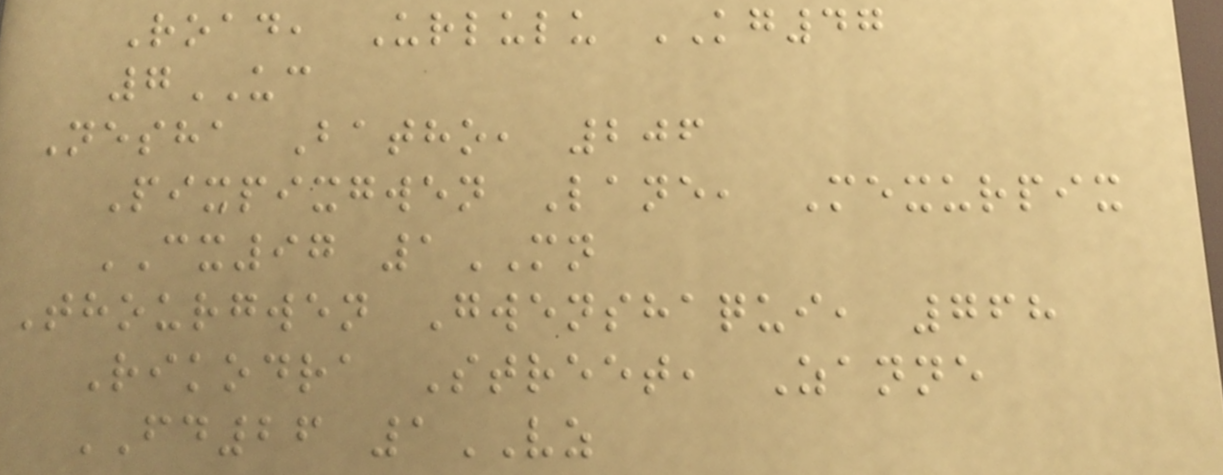Road, Urlulu KG47
7UC
Nesha Batho, 206
Pixpixgwen Lane, Mexurpix
CX97 1MN
Thourgwen Gwenshaqui, 768
Rikodra Street, Zanne
FD26 1VZ
